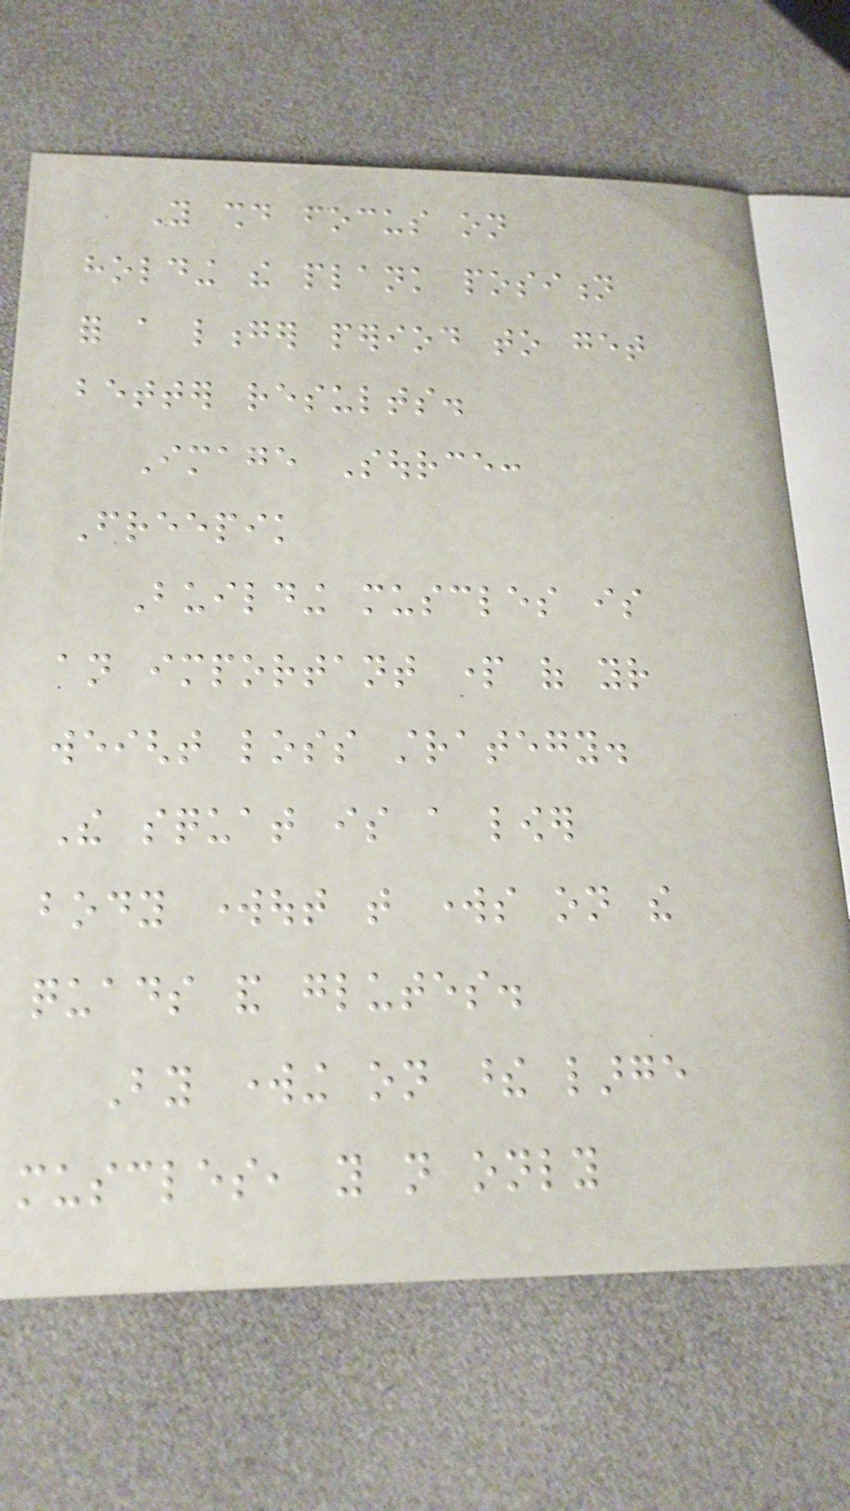You should focus on
holding the plank position
for a longer period to get
better results.
Image Source:
Freepik
Building muscles is
an important part of your
weight loss strategy.
The squat is a lower
body workout that works on the
quads and glutes.
By working on these large
muscles, you not only
